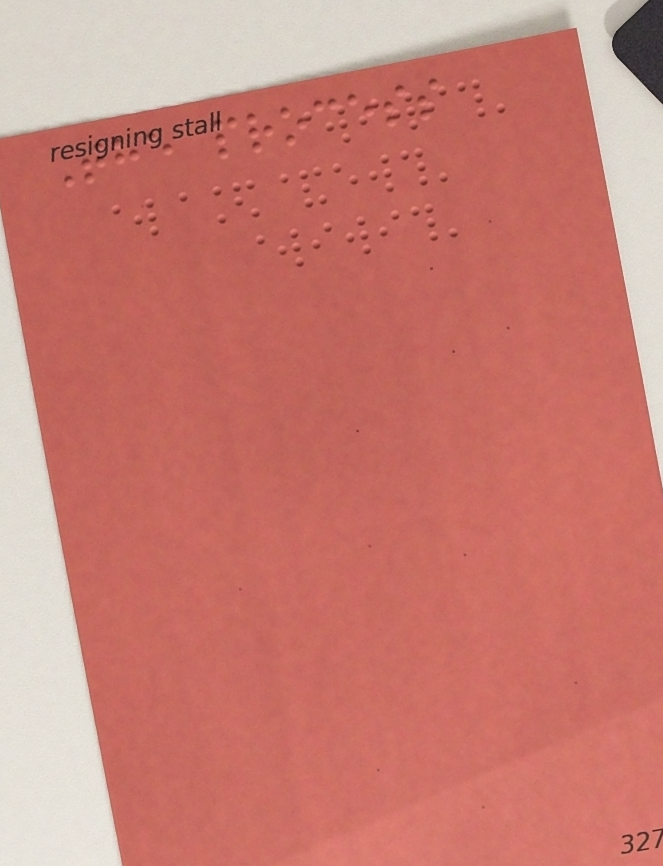The process
